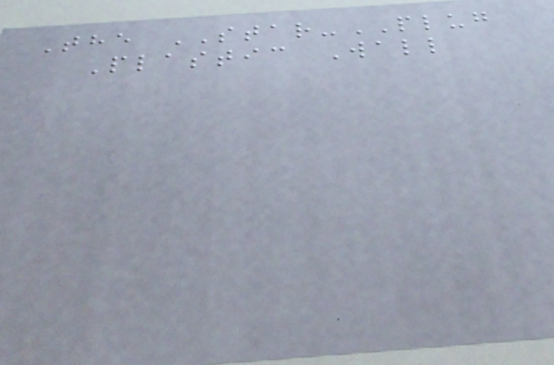The STAR-PLUG
Plastic Wall
